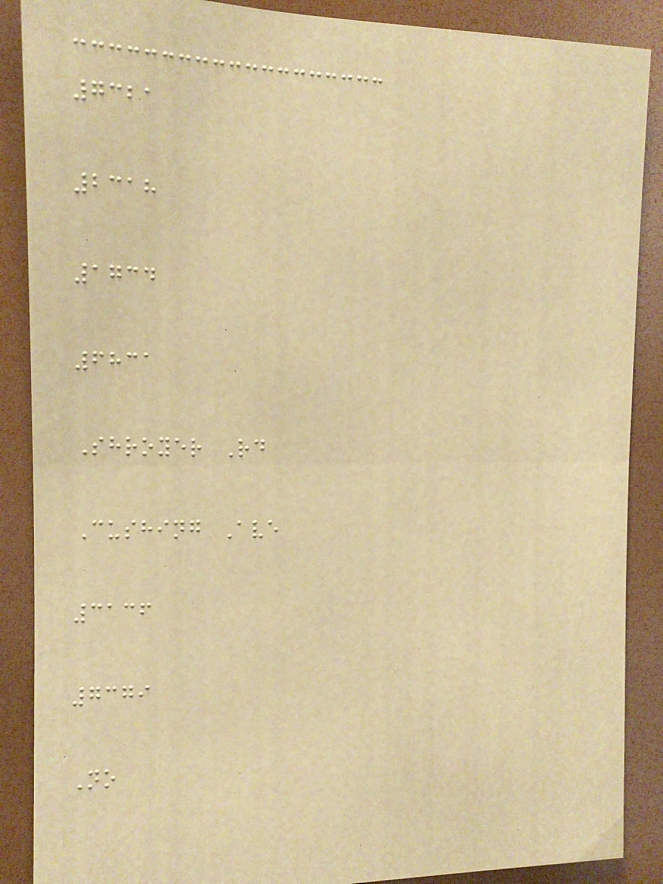7321
2318
1734
6831
Shroyer Rd
Cushing Ave
3136
7379
No
